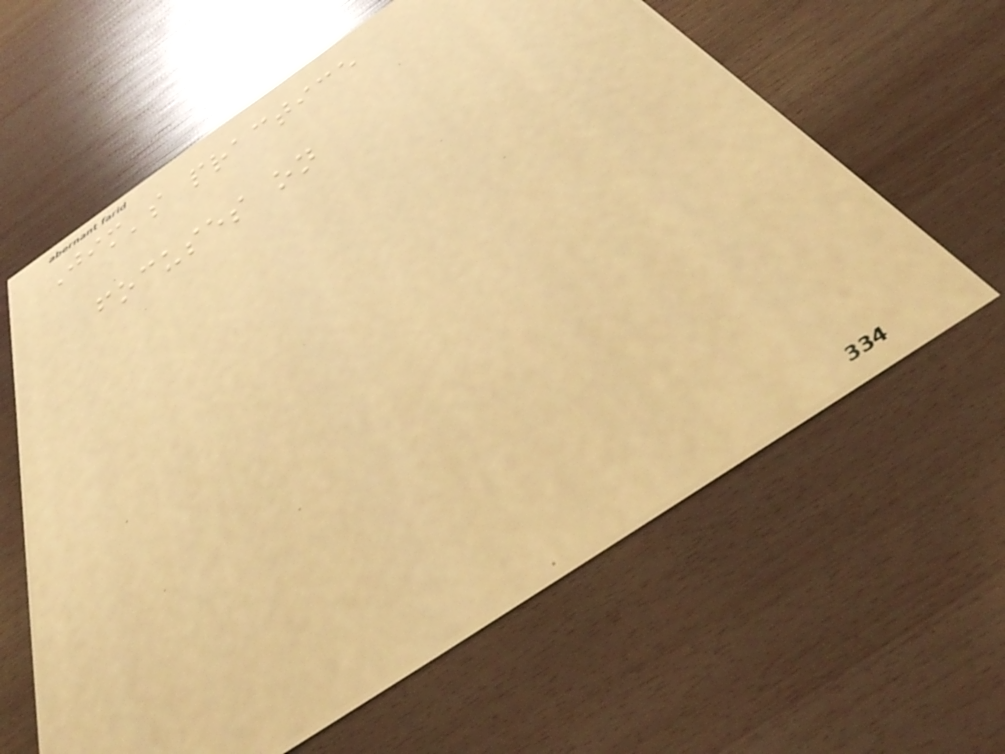Jim's practice
focuses on
